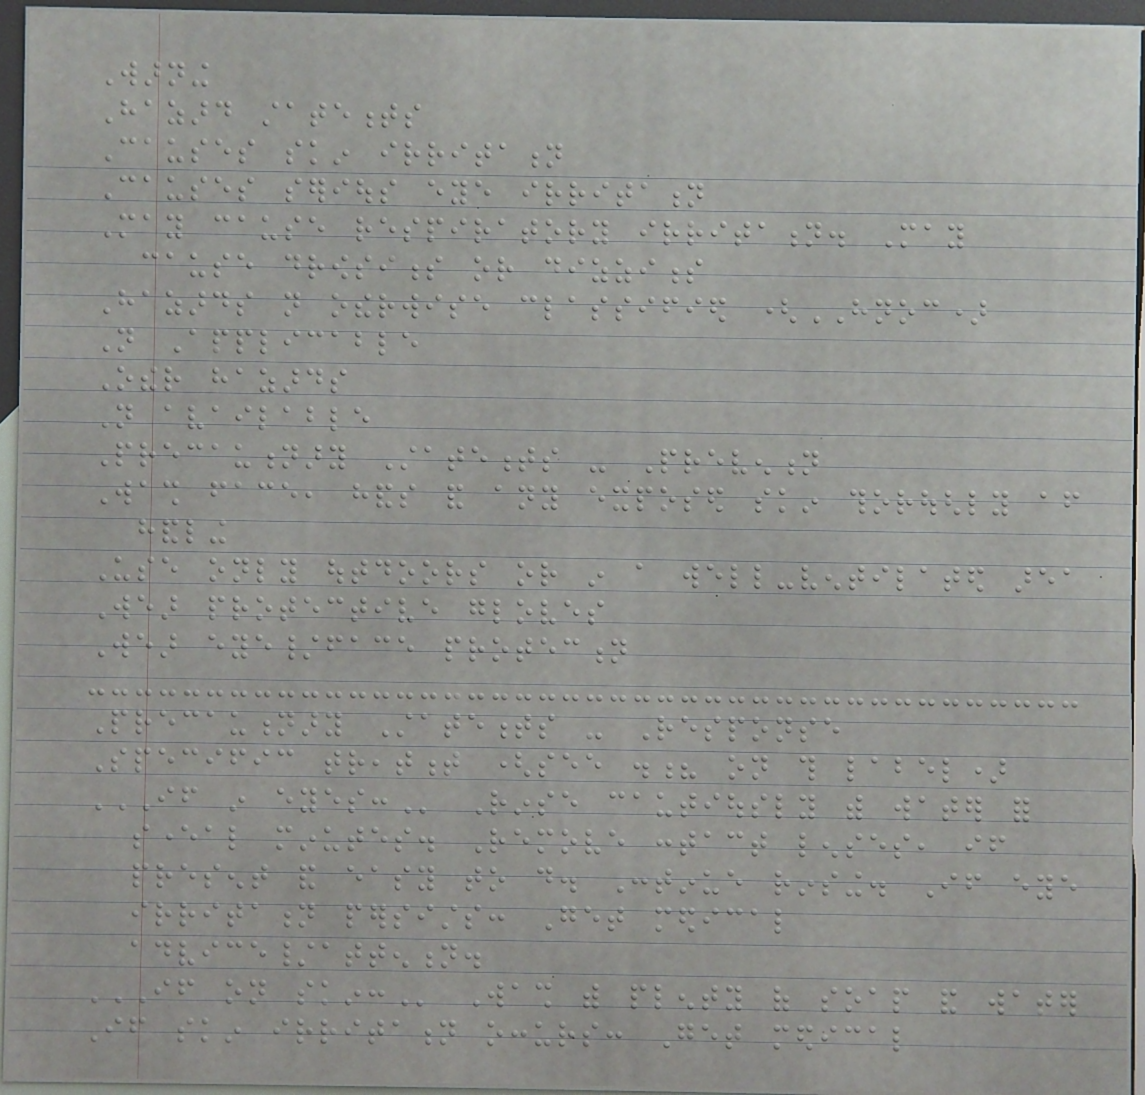Warning
Hazard statements
Causes skin irritation
Causes serious eye irritation
May cause respiratory irritation. May
cause drowsiness or dizziness
Hazards not otherwise classified (HNOC)
Not Applicable
Other hazards
Not available
Precautionary Statements - Prevention
Wash face, hands and any exposed skin thoroughly after
handling
Use only outdoors or in a well-ventilated area
Wear protective gloves
Wear eye/face protection
Precautionary Statements - Response
Specific treatment (see .? on this label)
IF IN EYES: Rinse cautiously with water for
several minutes. Remove contact lenses, if
present and easy to do. Continue rinsing. If eye
irritation persists: Get medical
advice/attention.
IF ON SKIN: Wash with plenty of soap and water
If skin irritation occurs: Get medical
